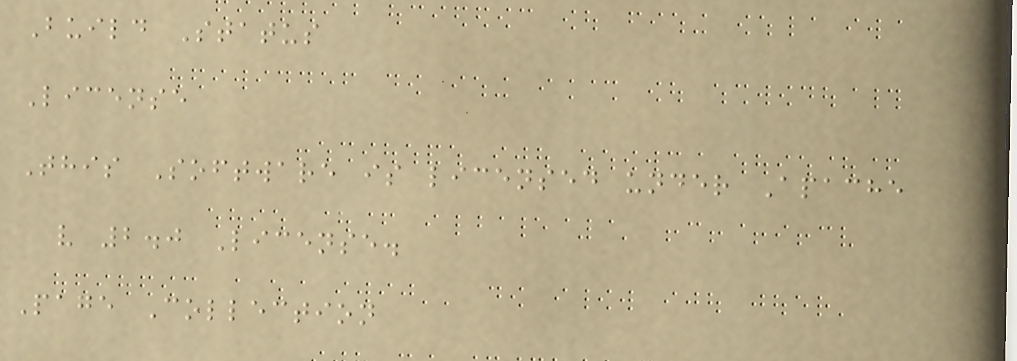Build Status
License
This Software is licensed under Apache
v 2.0 License.
Page Collection
